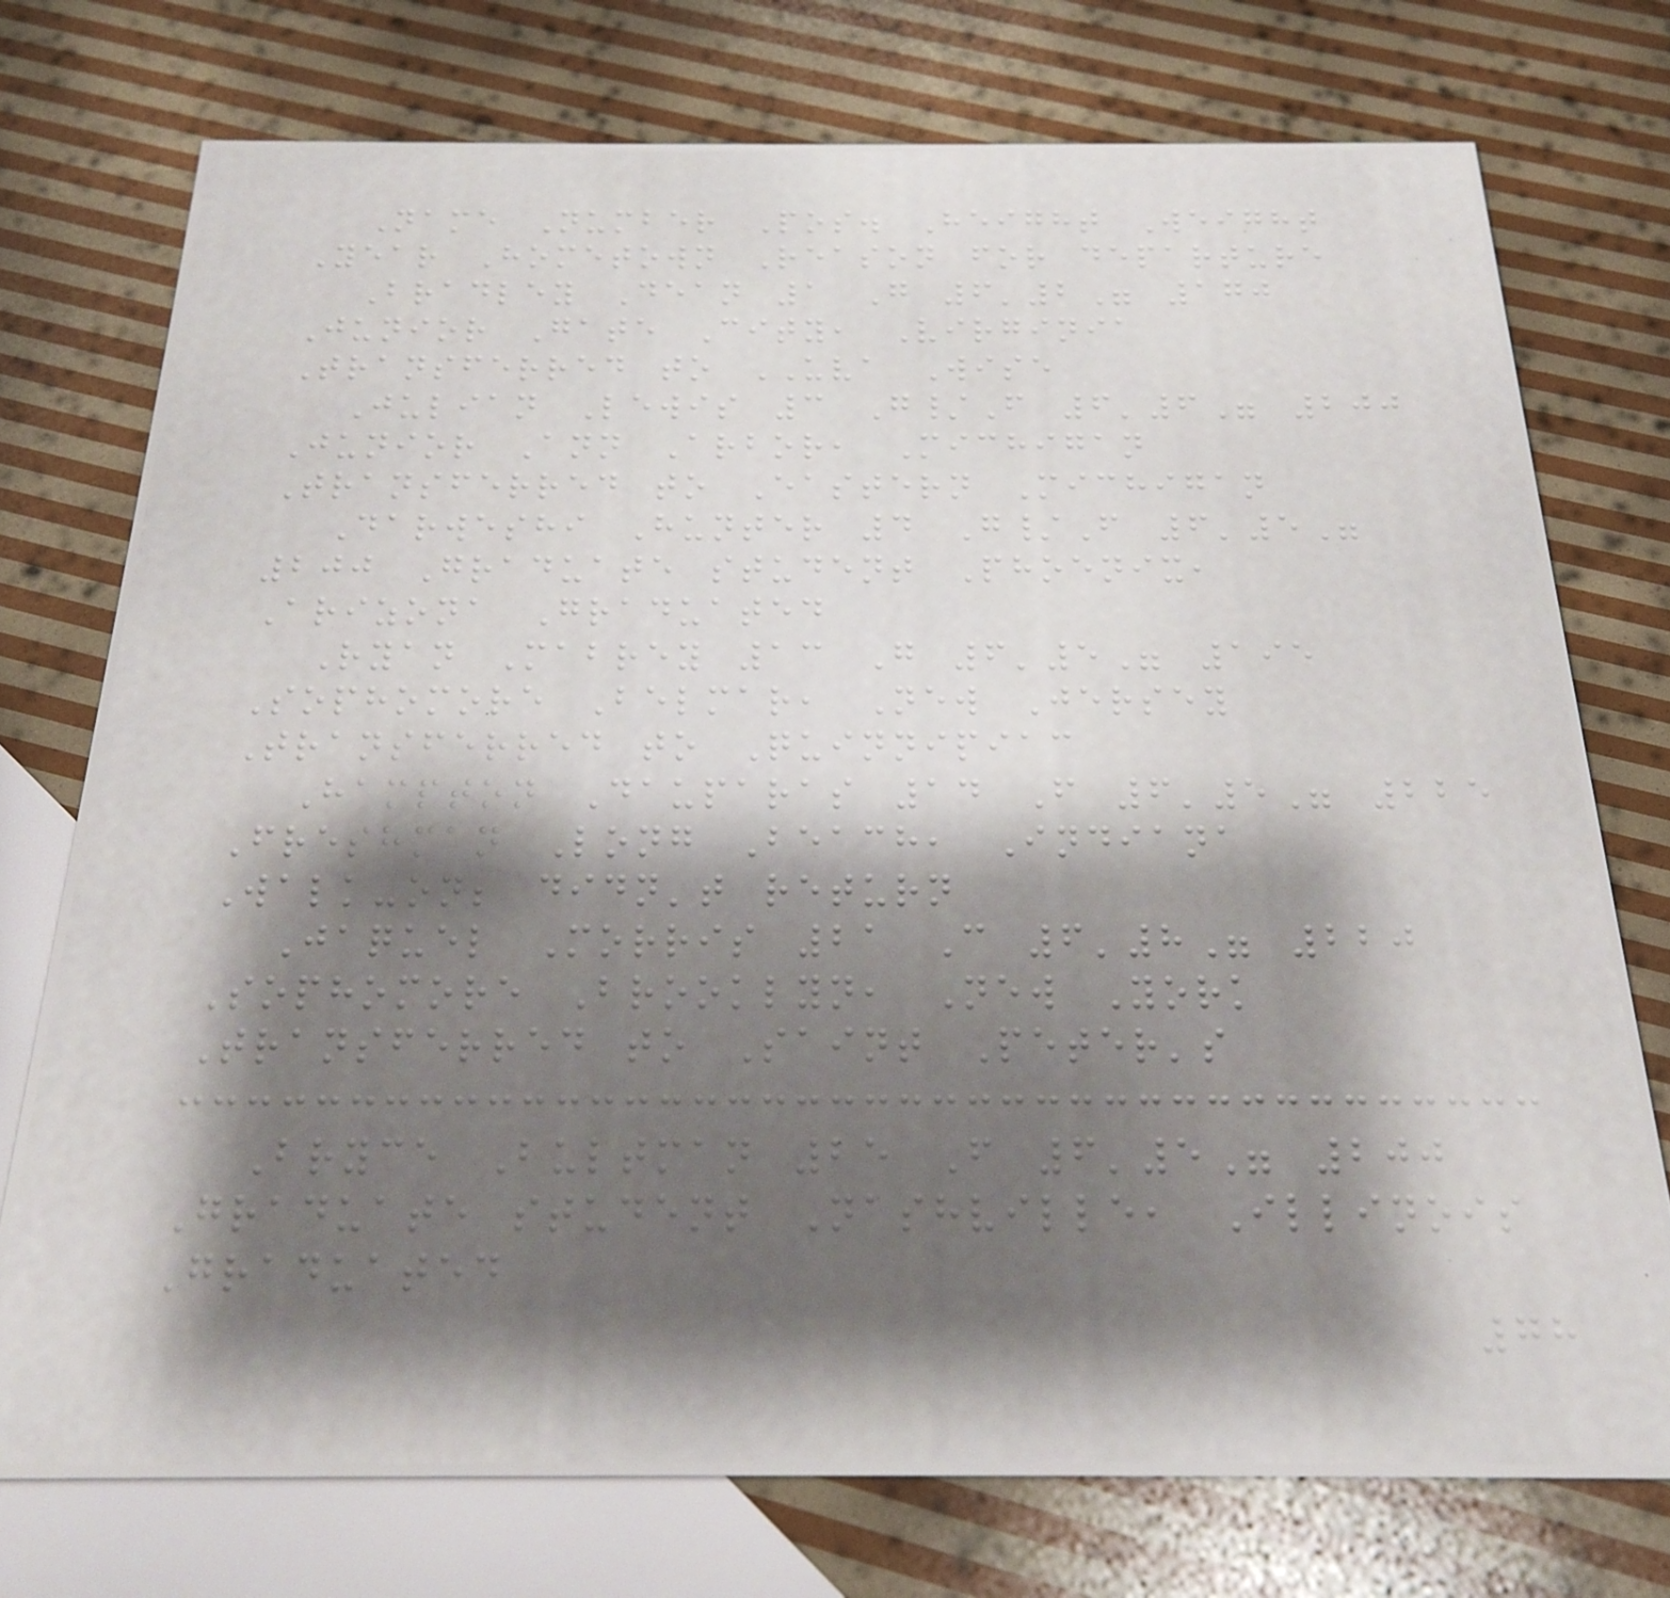Name Number Pos. Height Weight
Year Hometown Reason for departure
Bradley Dean 1 G 6'2" 170
Junior Gate City, Virginia
Transferred to UVA Wise
Julian Lewis 3 G/F 6'6" 200
Junior Ann Arbor, Michigan
Transferred to Eastern Michigan
Darweshi Hunter 4 G/F 6'5"
200 Graduate student Phoenix,
Arizona Graduated
Ryan Mabrey 13 G 6'5" 195
Sophomore Belmar, New Jersey
Transferred to Quinnipiac
Hampton Dauparas 14 F 6'5" 225
Freshman Long Beach, Indiana
Walk-on; didn't return
Jaquel Morris 21 C 6'8" 220
Sophomore Brooklyn, New York
Transferred to Saint Peter's
Bryce Bultman 25 F 6'5" 200
Graduate student Nashville, Illinois
Graduated
78
